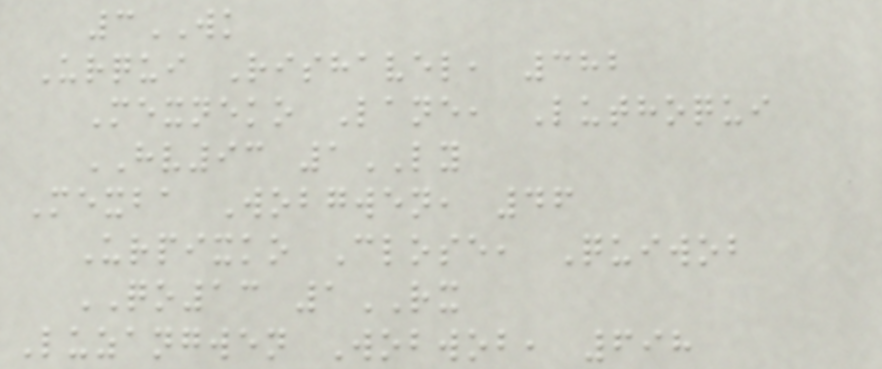3WK
Urqui Rishavel, 382
Mexneko Lane, Luthoqui
HV93 1LY
Mexba Wobgwen, 46
Urpixko Close, Quiwob
QO13 1RX
Luzangwen Wobwob, 698
